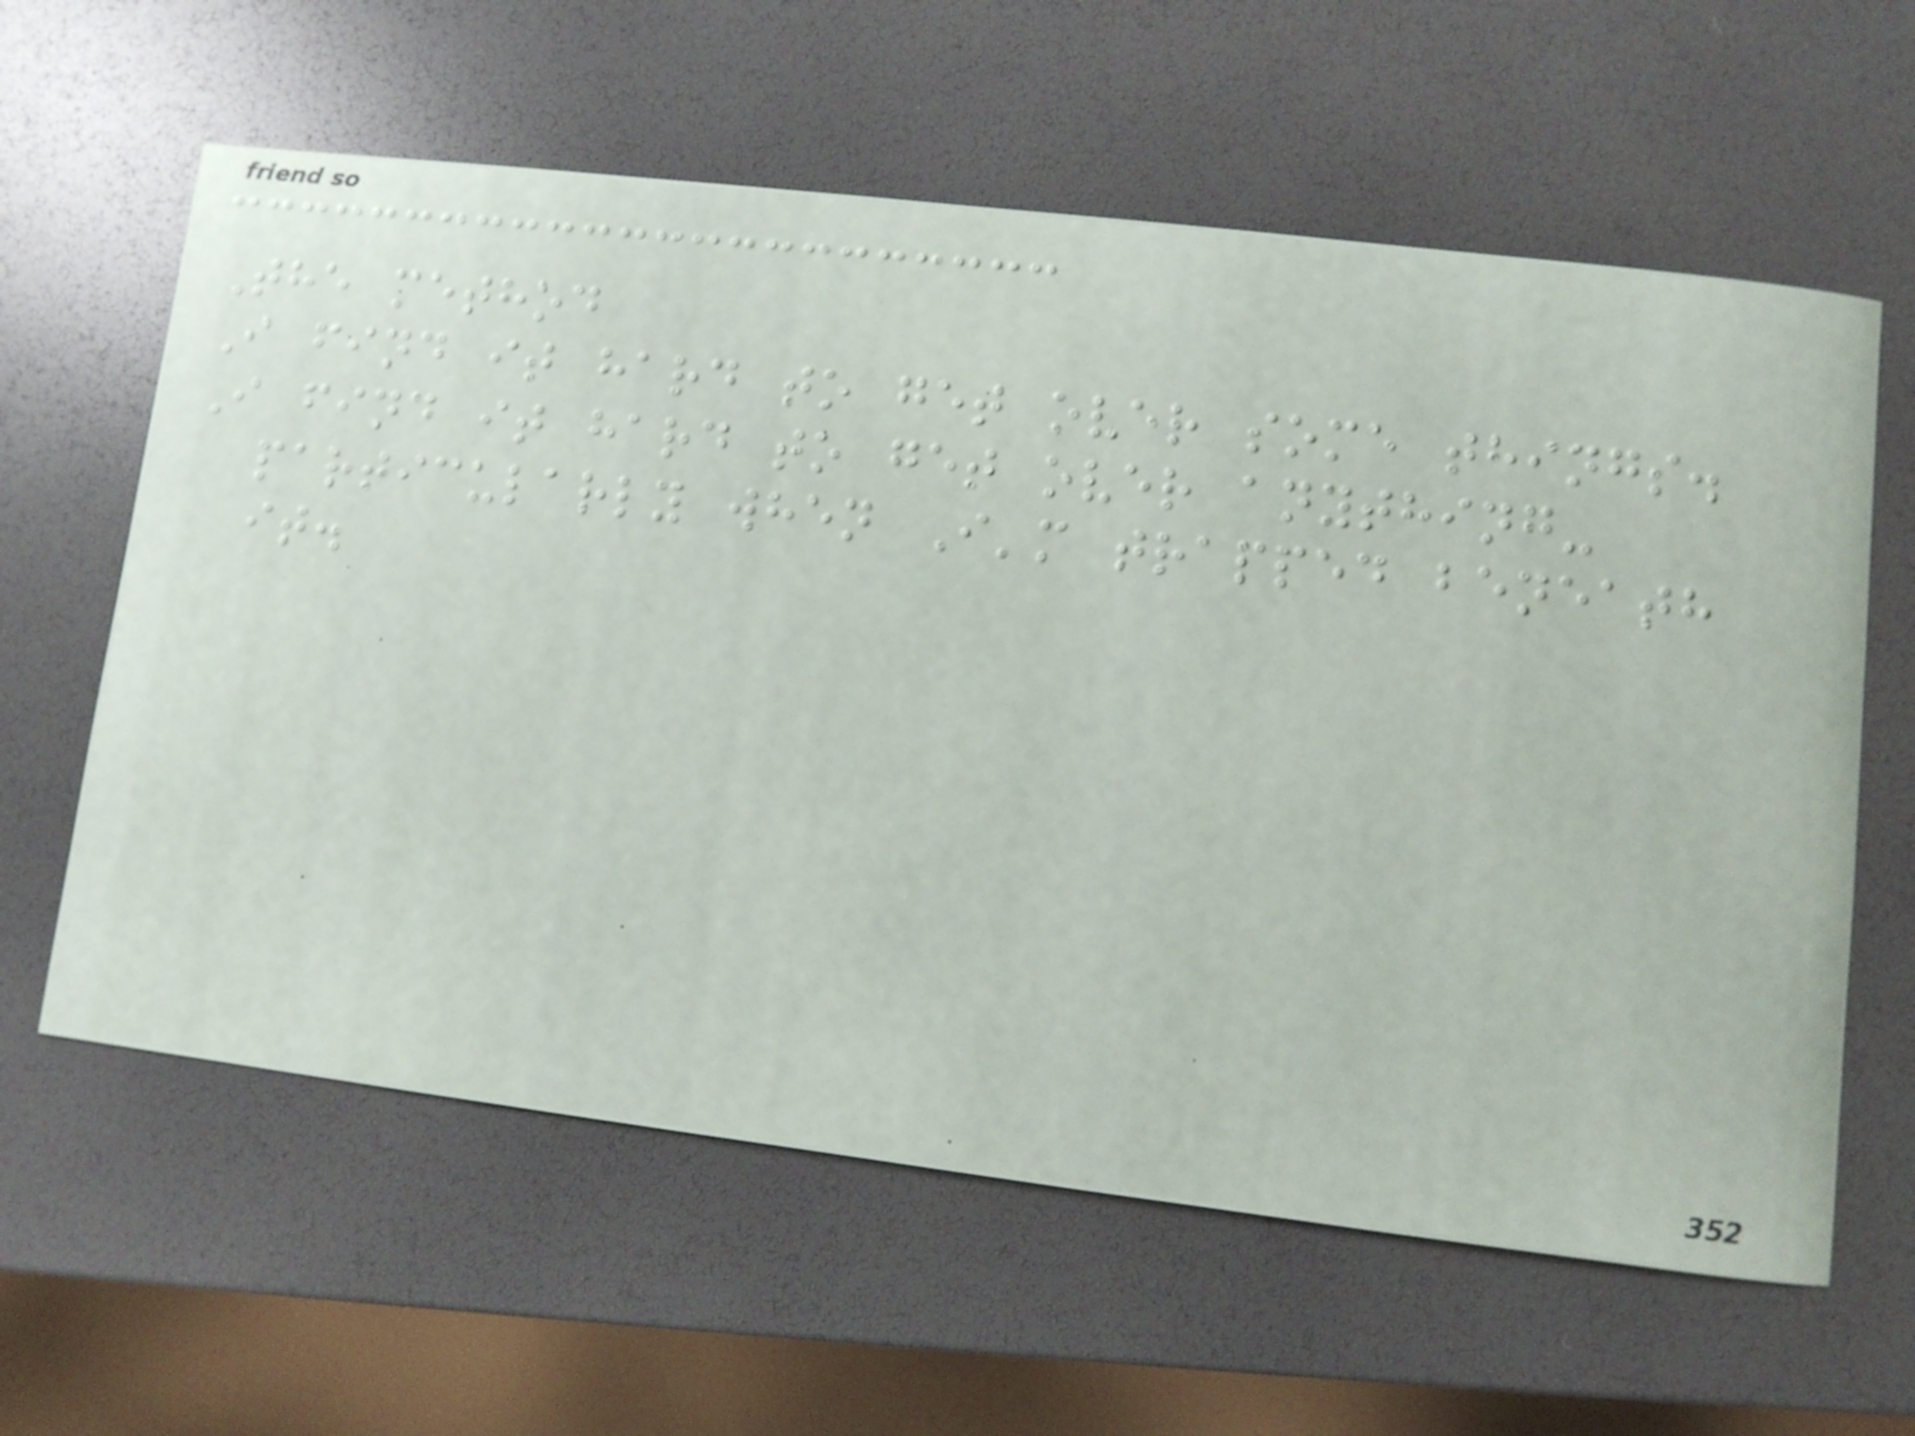The method
I find it hard to get over some things.
I find it hard to get over anything-
particularly when I'm trapped beneath
it.
